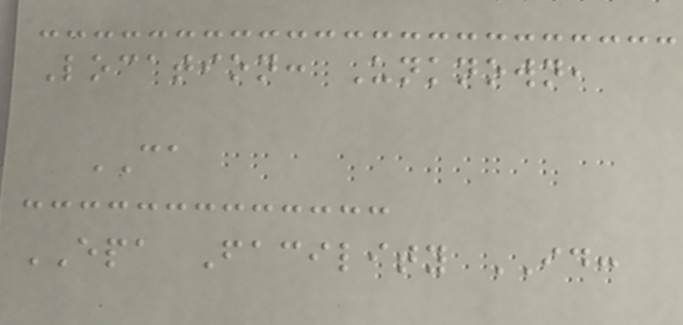Location: Unknown,
CA
EPA Facility ID:
